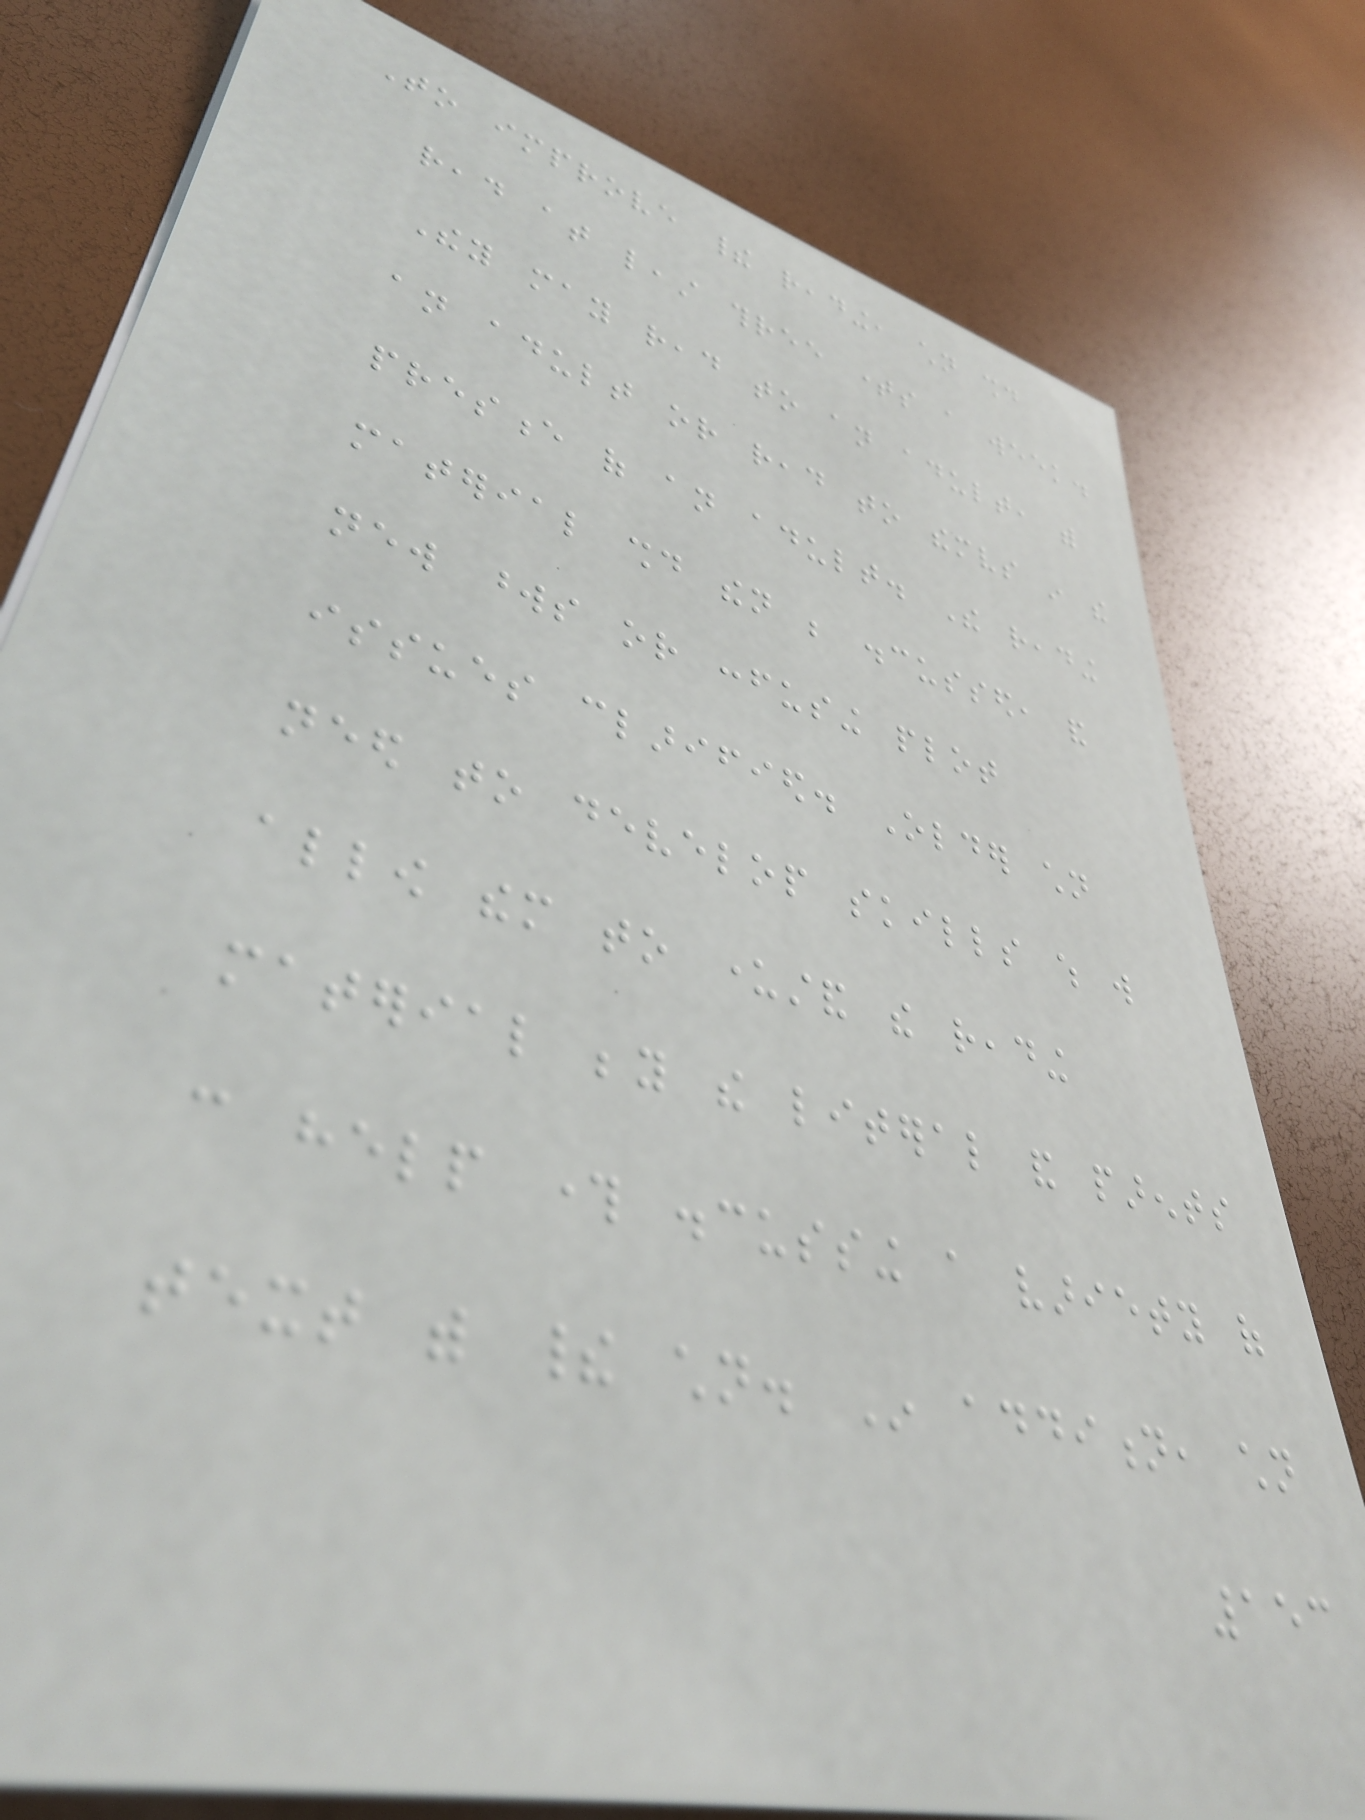To improve their reading, children should
read at least three times a week.
They may read to an adult, with
an adult or read to themselves in the
presence of an adult. The reading
material should then be discussed, and
new words or confusing plot
issues clarified. Older children
need to develop skills which will
allow them to understand the reading
material beyond the literal and parents
can help through discussing a variety of
text with their children. In addition, children
153
